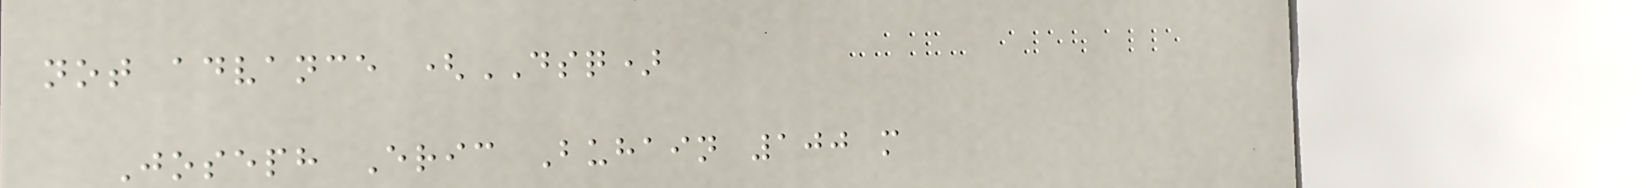not advance (DSQ)
Joseph Eric Buhain 100 m
